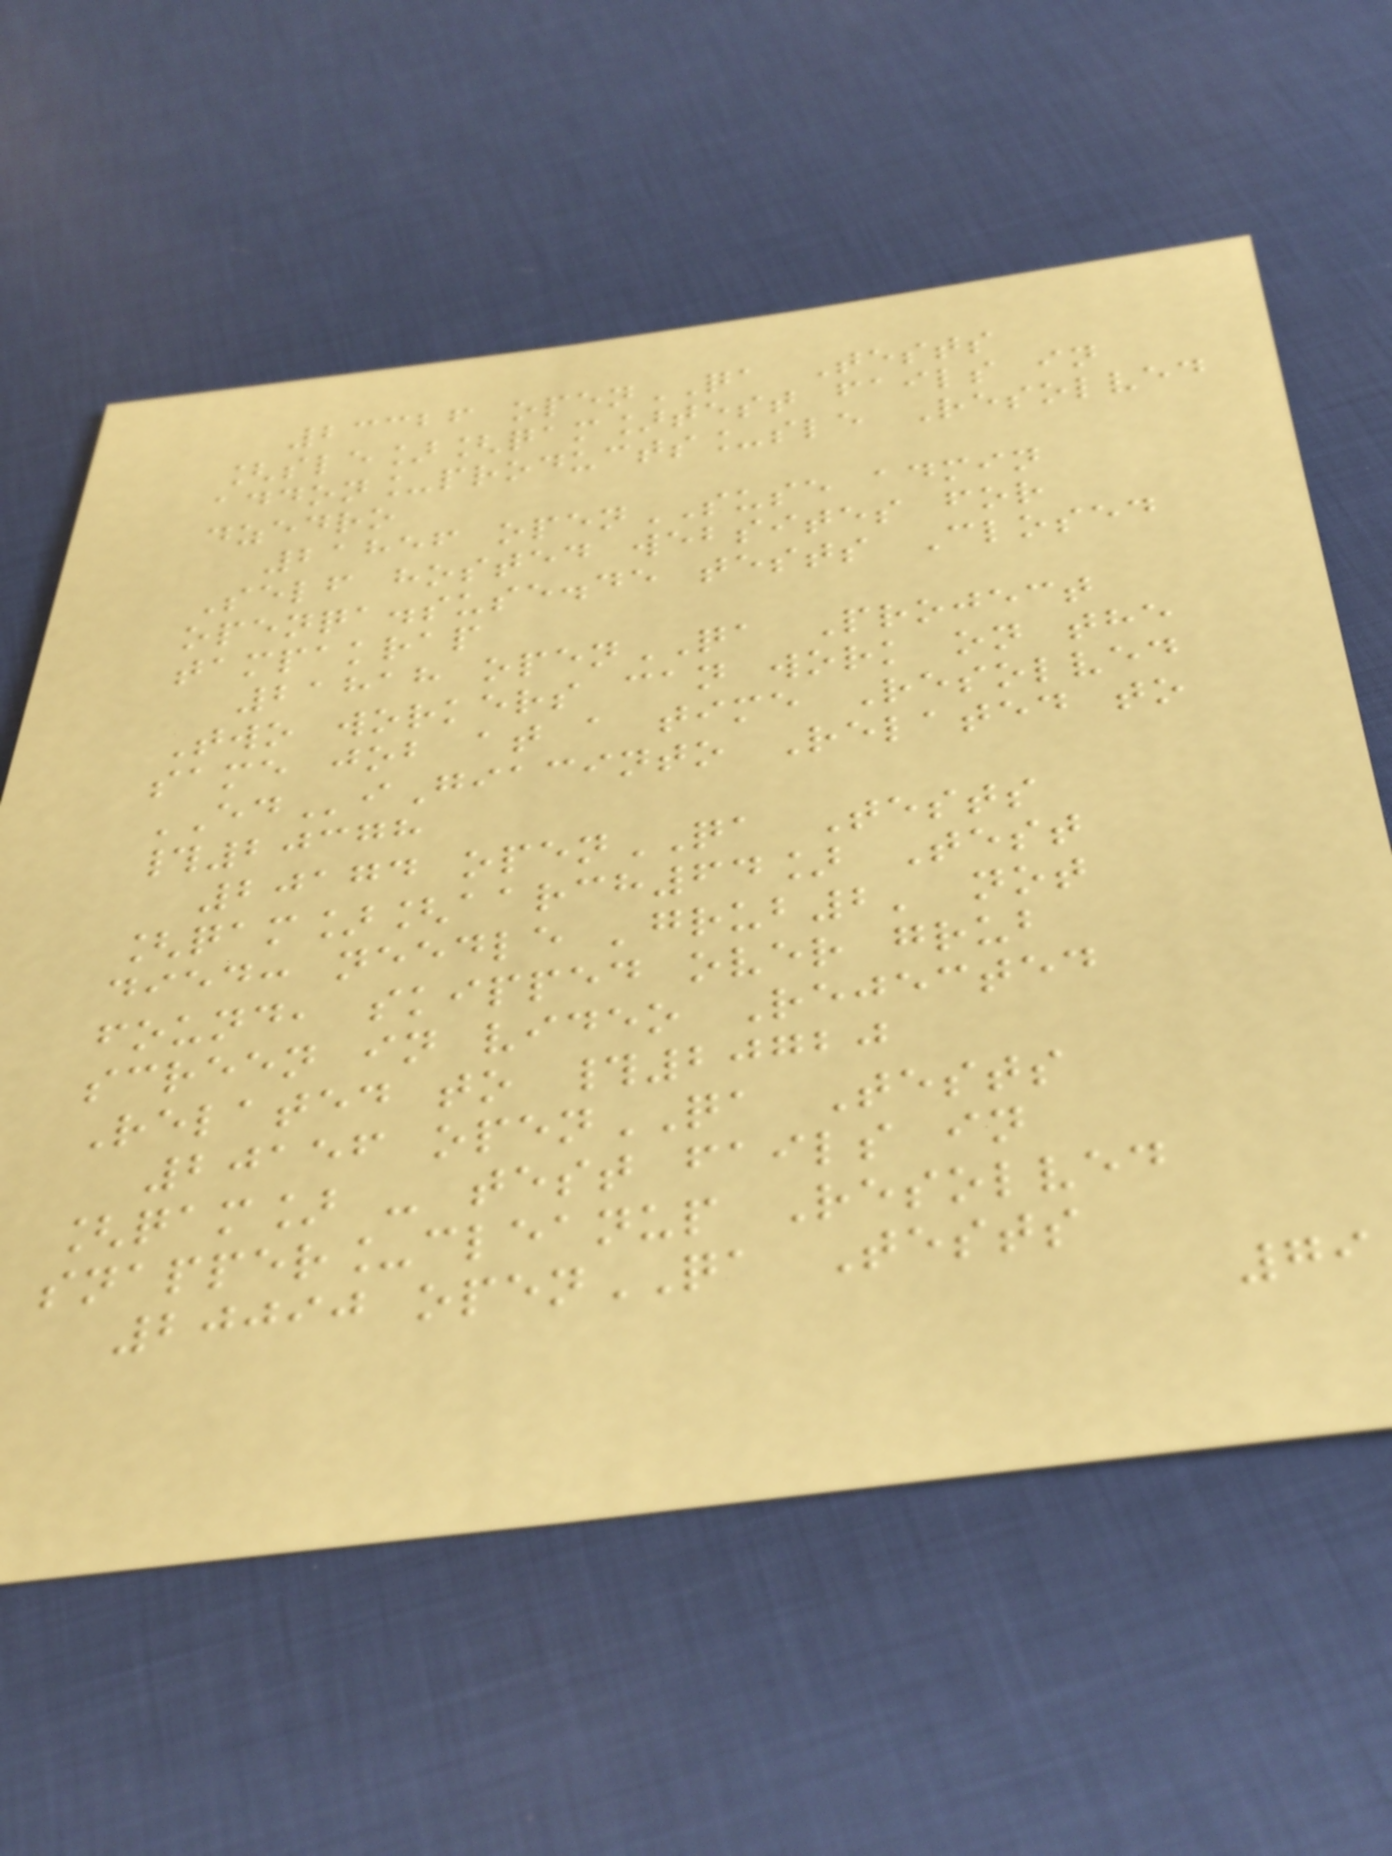23326 openQA Tests
[sle][qam]test fails in
addon_products_sle Resolved
dzedro
21856 openSUSE admin
Self hosted websites for
openqa.suse.de tests Closed
tampakrap
21818 openQA Project
Two workers can work on the
same job at a time Resolved
EDiGiacinto Related to
#20378
20174 openQA Tests
[qam][aarch64] Test
died: needle 'grub2' not
found, skipped over grub
screen in video Rejected
Related to #20720
20156 openQA Tests
[qam] - test fails in
snapper_cleanup Resolved
20090 openQA Tests
79
